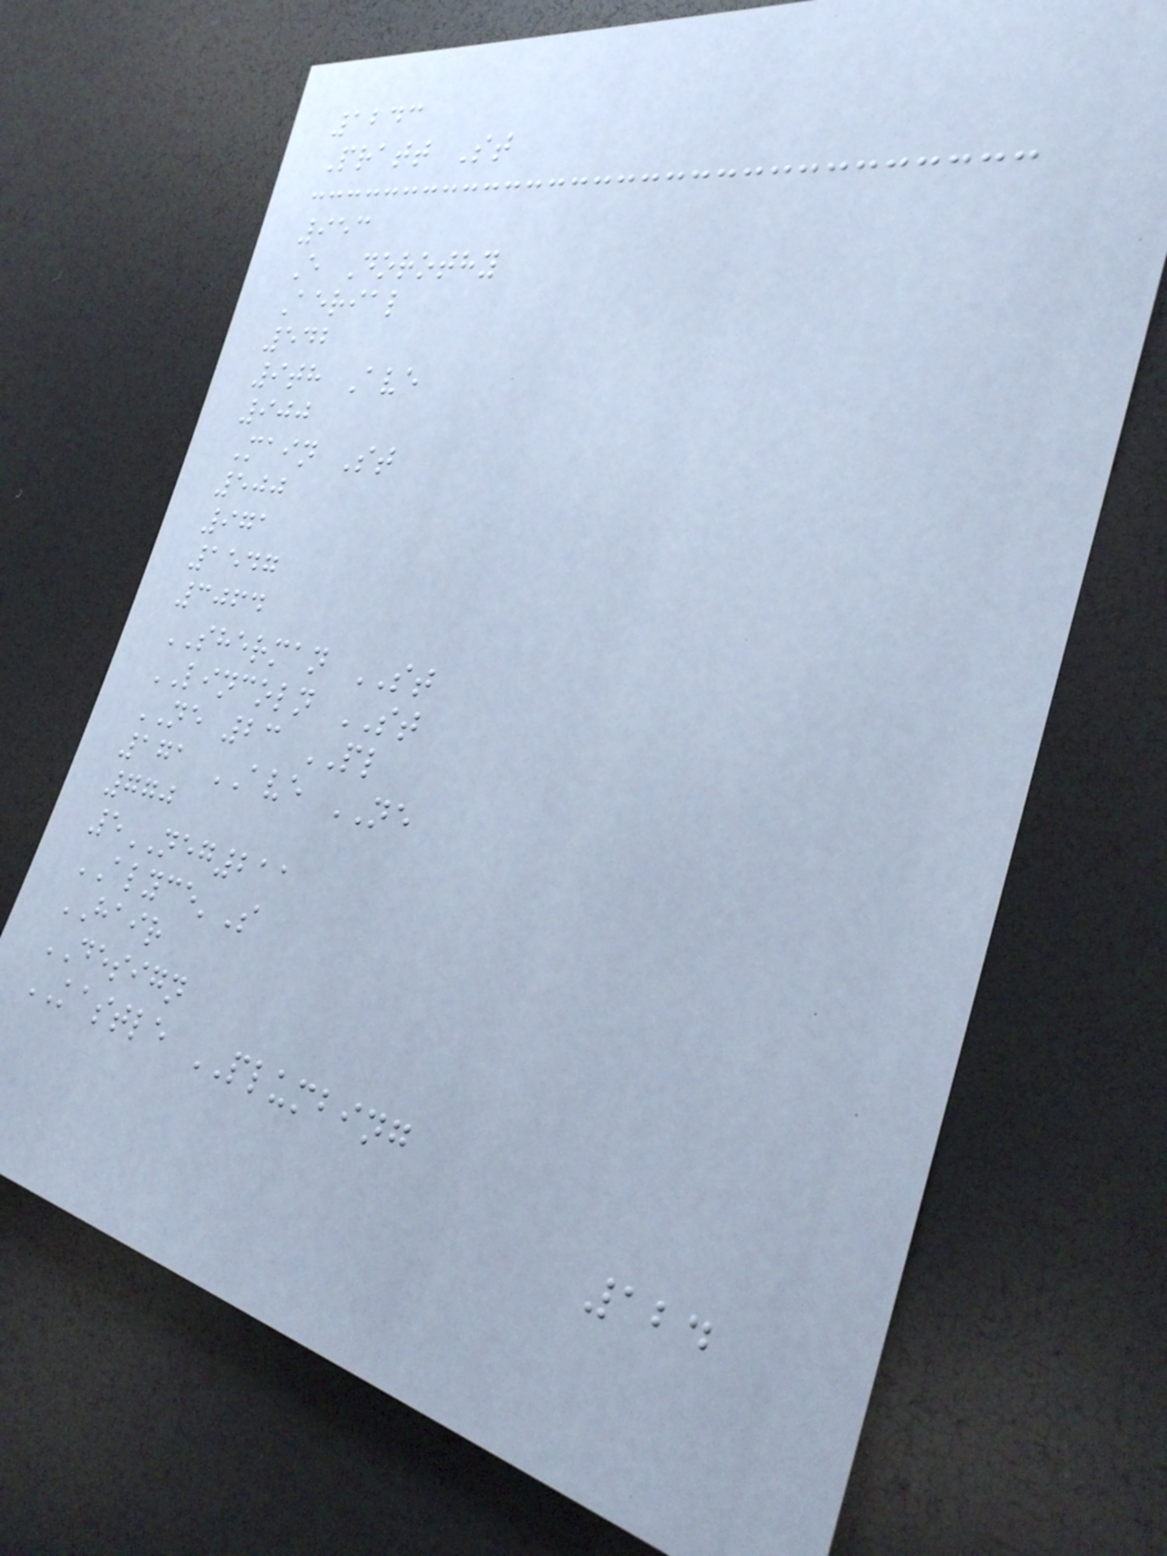1243
Pratt St
953
E Dorothy
Aerial
542
9th Ave
900
Main St
500
971
1547
3064
SHERMAN ST
LINCOLN ST
NE 23 PL
171 AVE NE
770
5NEG211
ALYCE'S
HAIR
DESIGN
KASTLE PLUMBING
124
